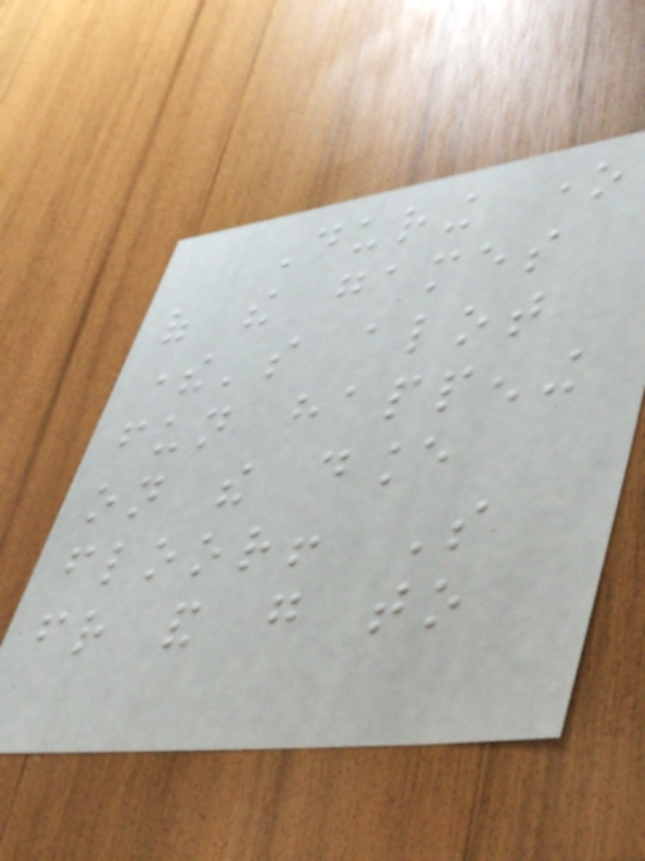During one
of the games
there's alot
fun happening
on the dance
floor! So
friend and go to
